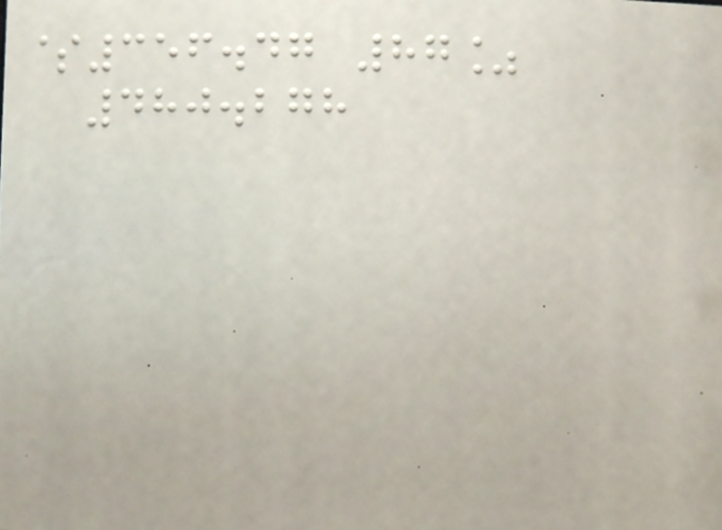$356.47 87%
480.278
